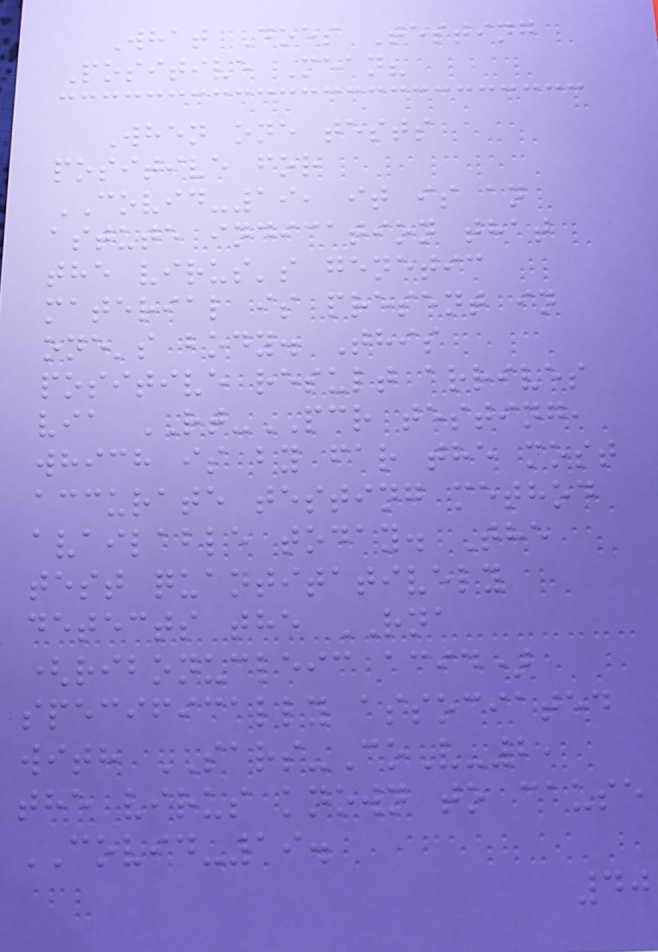What Does Testing
Positive Mean?
When one tests
positive for
COVID-19, it is an
astute indication that
the virus's genetic
material is present in
one's body. This
positive result arrives
via RT-PCR testing,
which is by far the most
accurate testing method
available today. The
test quantitatively
detects the RNA
(ribonucleic acid)
specifically associated
with SARS-CoV-2,
the virus known to cause
COVID-19.
40
